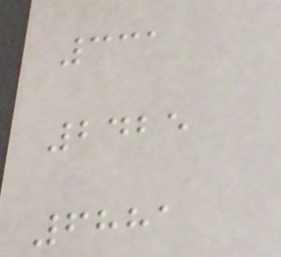331
2425
6881
